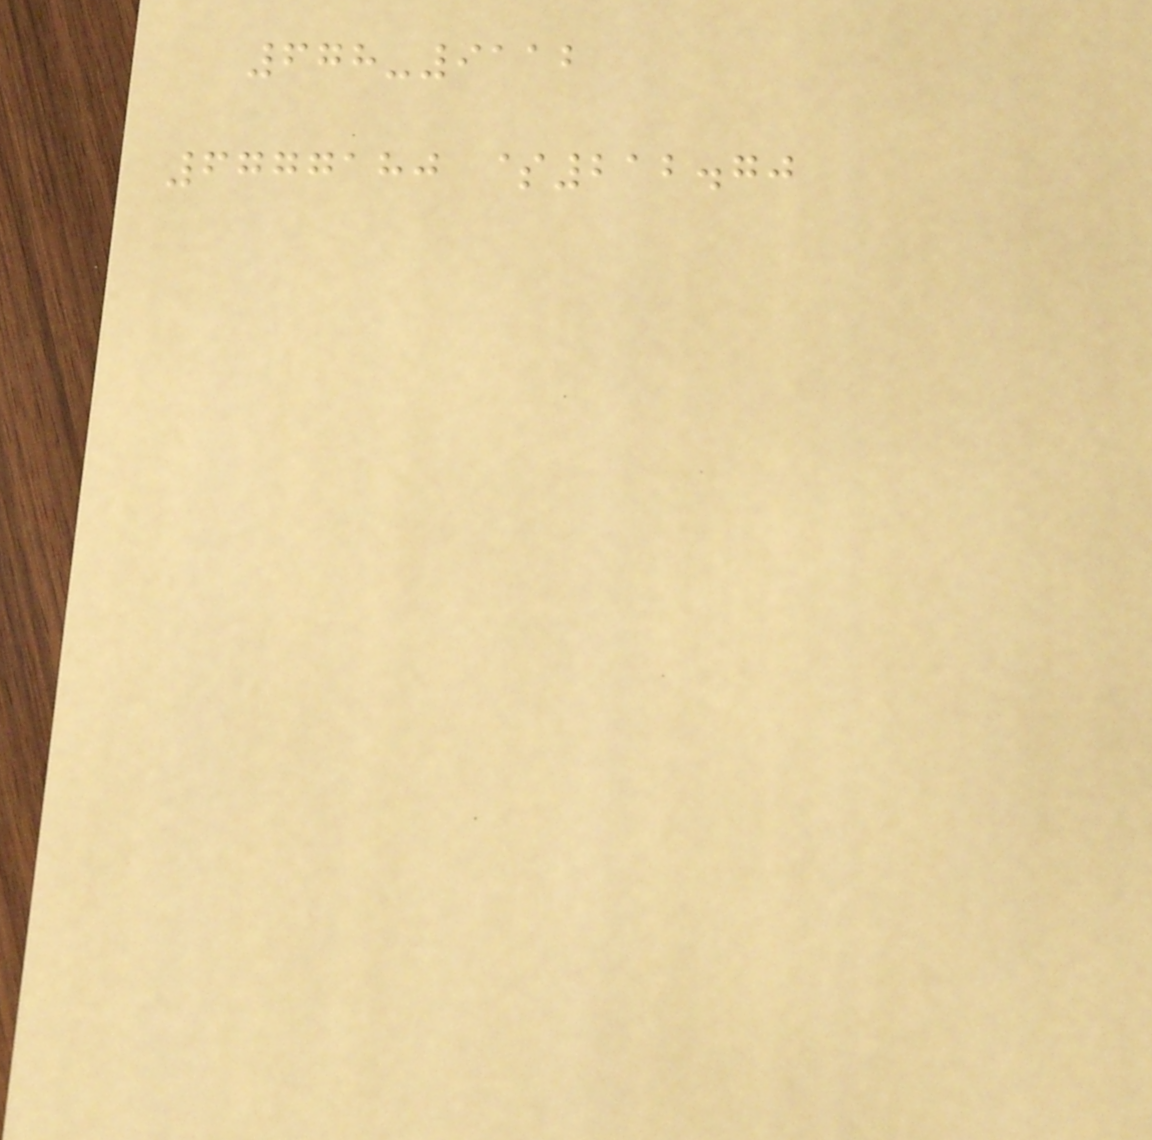678-9112
6777180 $212.70
